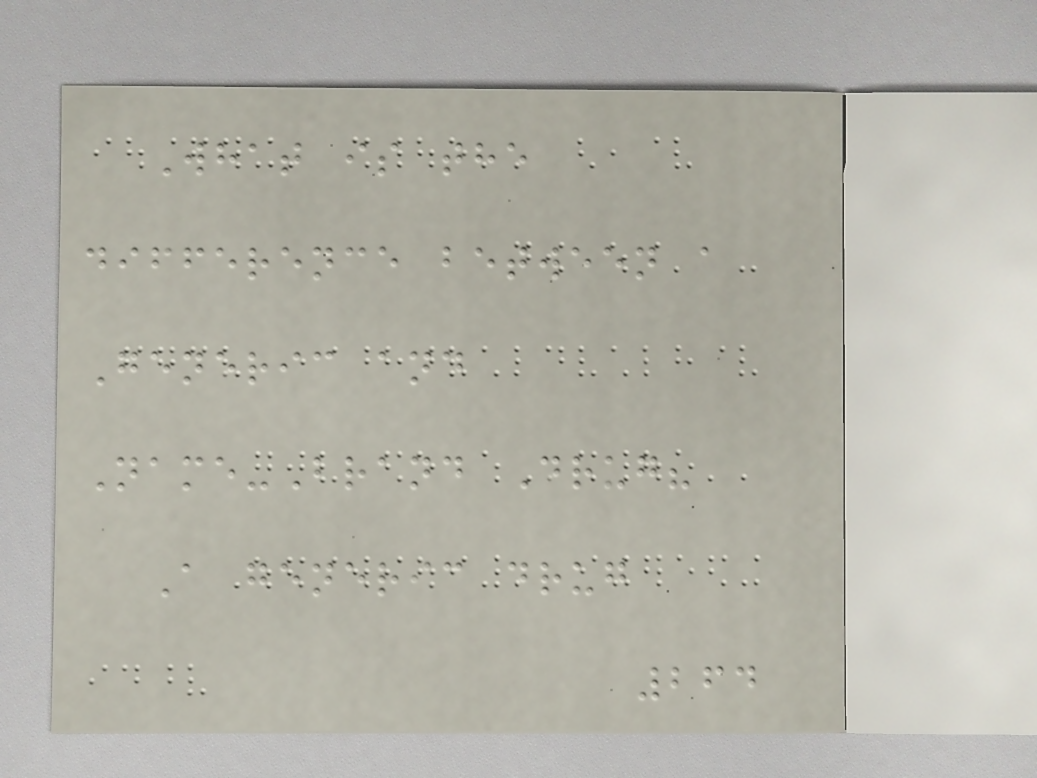What is the
difference between a
Generic and
Name-Brand Drug?
A generic drug
264
